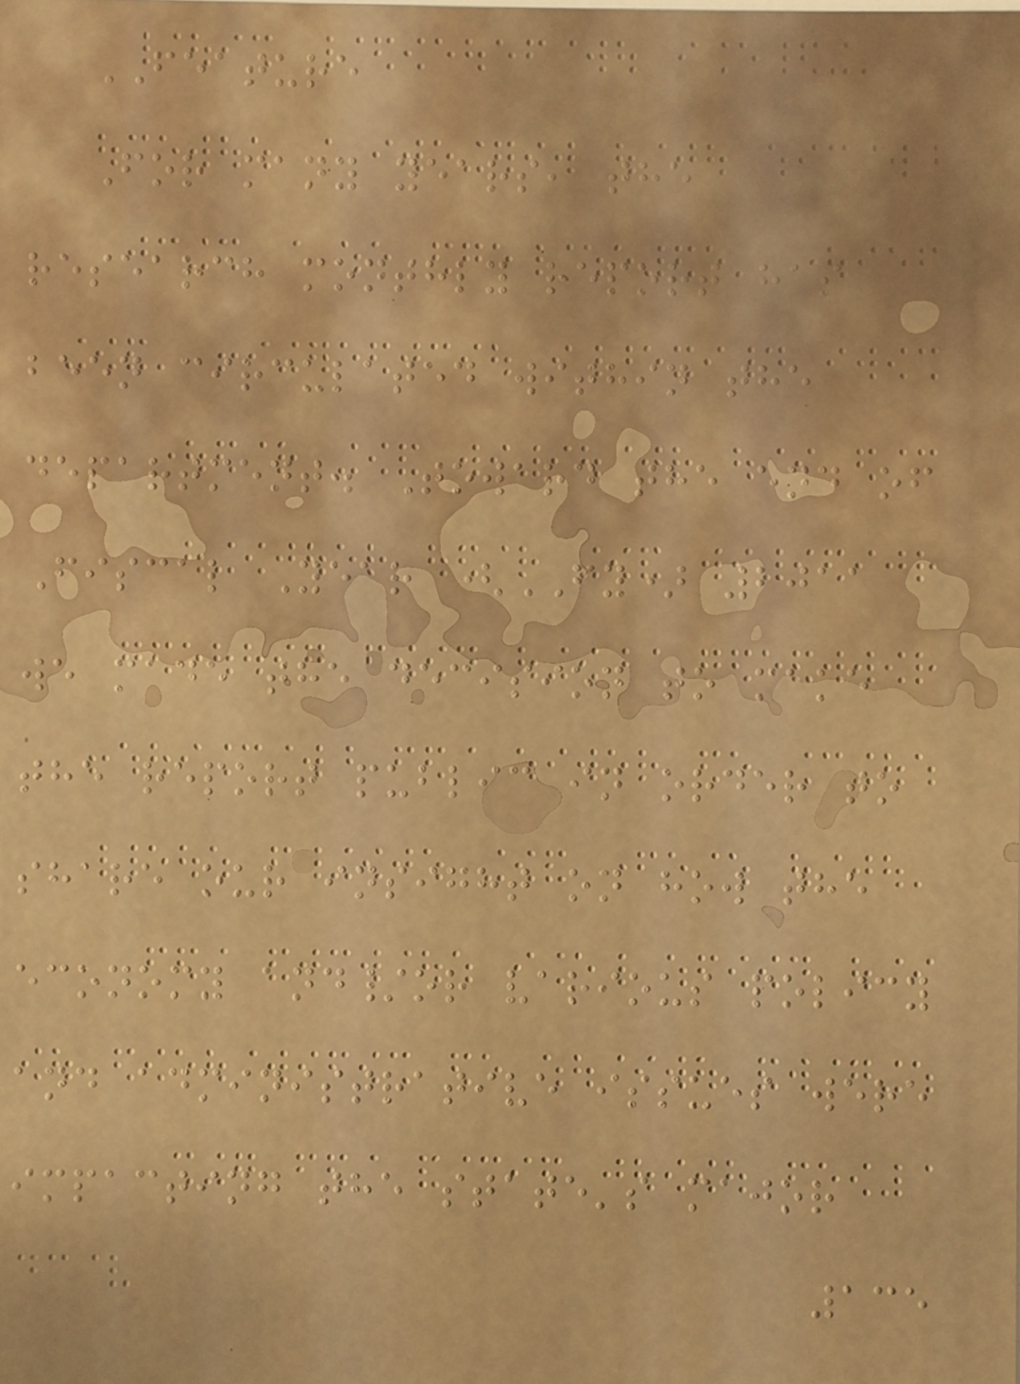FEATURE
For many years, the
research monthly report has
been circulated within the
department. Toward the end of
Fiscal Year (FY) 2011
we made the decision to make
the report public in order to
share our insight on how the
economy and/or various policy
and administrative issues were
impacting the state's major
135
